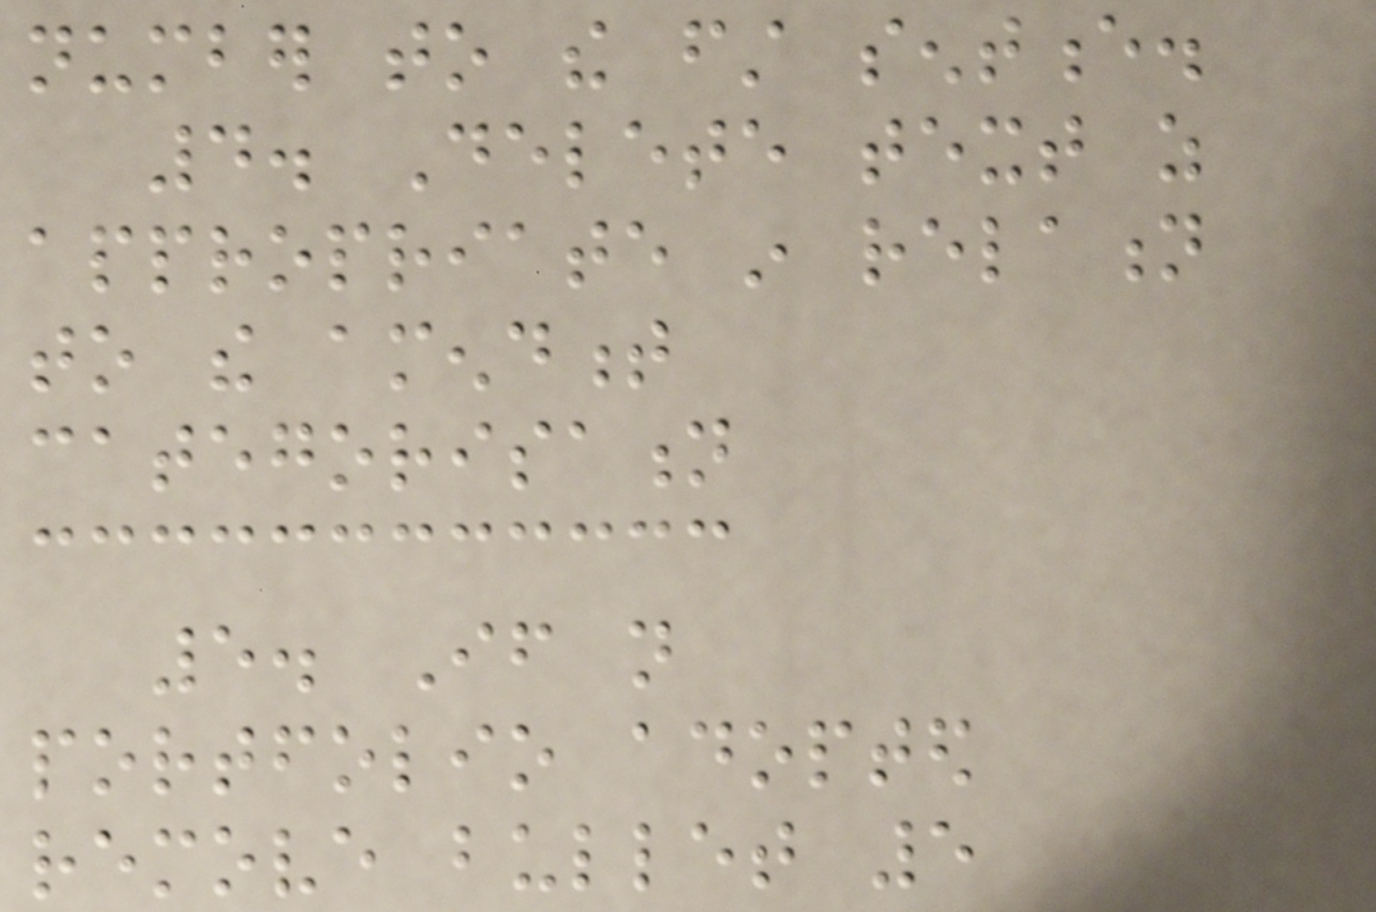number to the first sentence.
4. Delete text as
appropriate in relation
to the amendment
categorisation
5. If not
portfolio adopted
remove bullet 5
